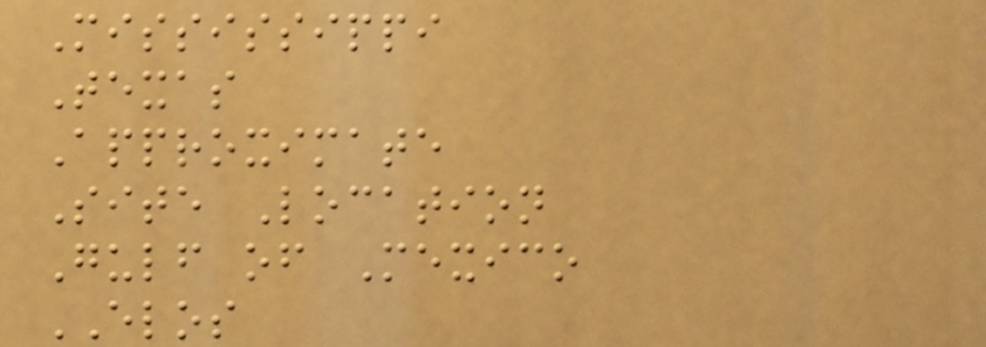Mississippi
Texas
Approximate
Site Location
Gulf of Mexico
ELOS
